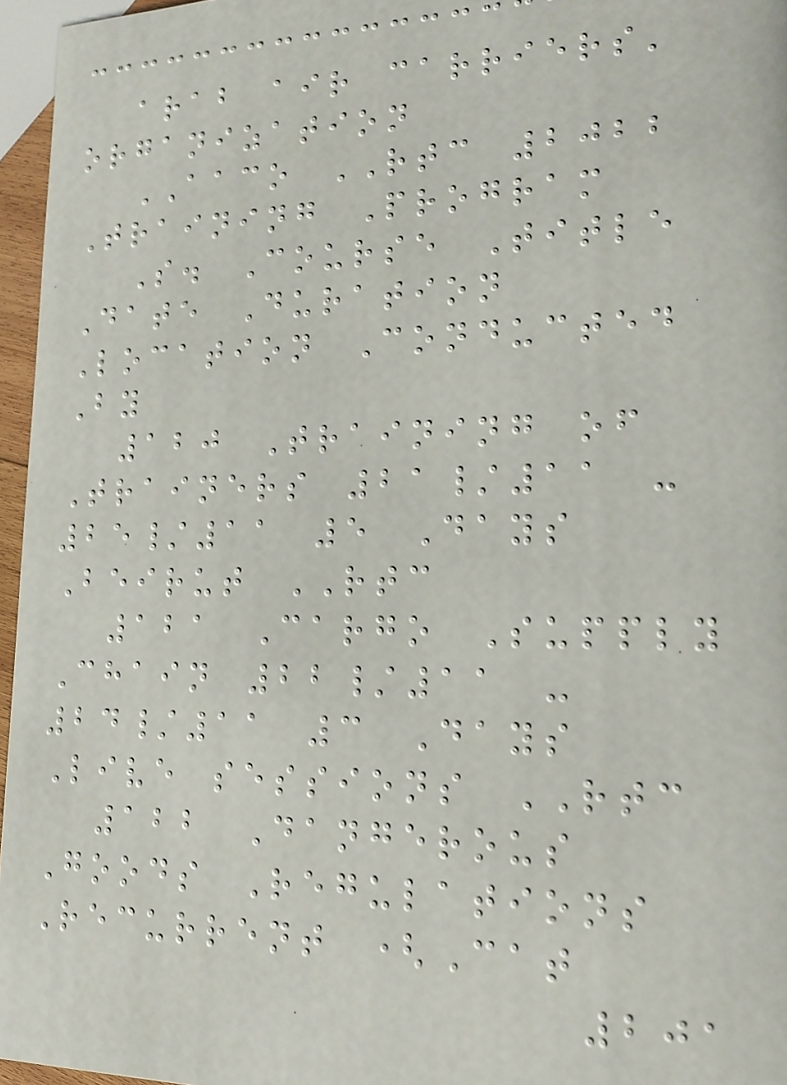arab air carriers'
organization
AACO RTC 2022
Training Program
S. Course Title
Date Duration
Location Conducted
By
120 Training of
Trainers 21/11 -
25/11 5 Days
Beirut RTC
121 Cargo Supply
Chain 22/11 -
24/11 3 Days
Live sessions RTC
122 Dangerous
Goods Regulations
Recurrent (Cat
201
